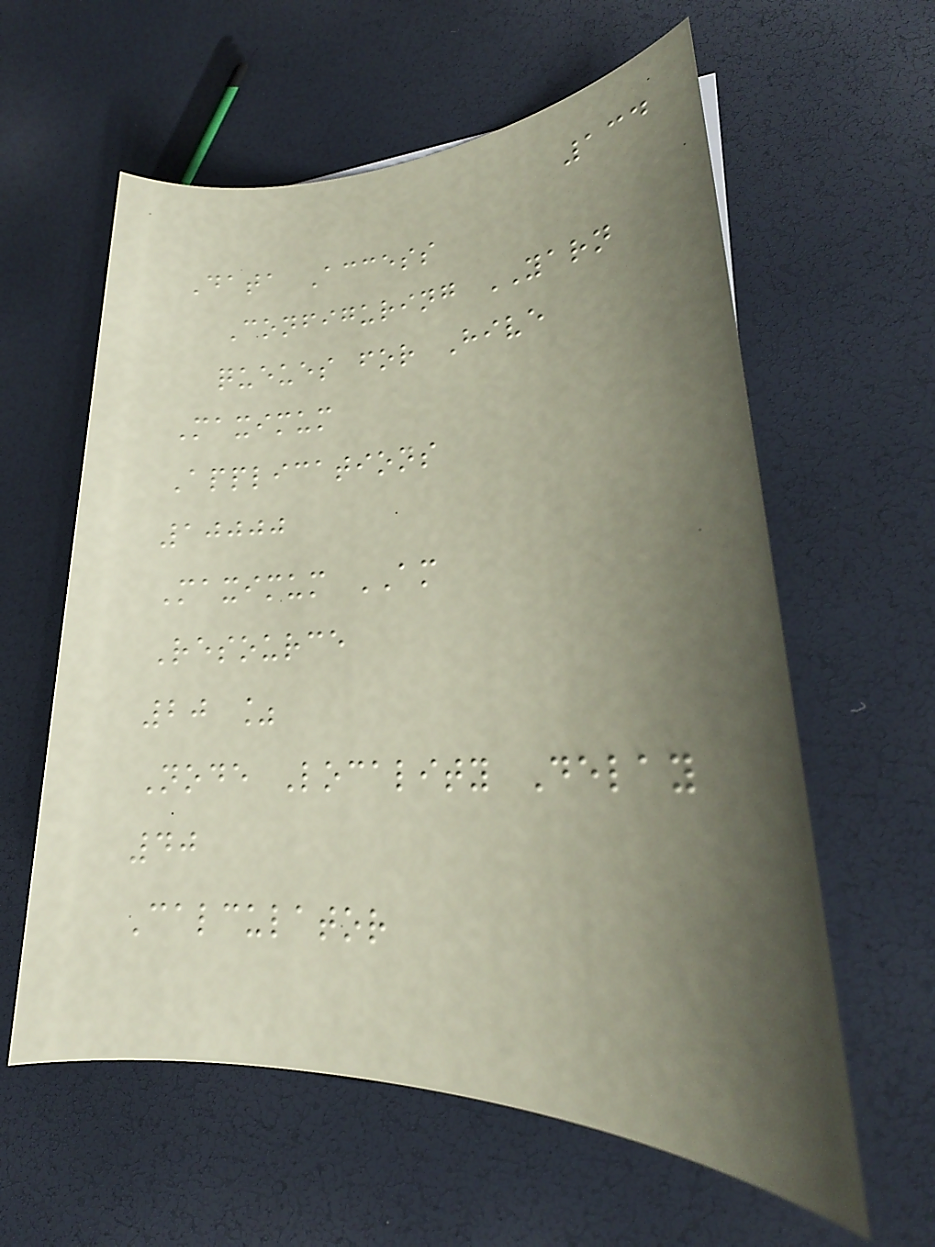134
Data Access
Configuring YARN
queues for Hive
Maximum
Applications
10000
Maximum AM
Resource
20 %
Node Locality Delay
40
Calculator
